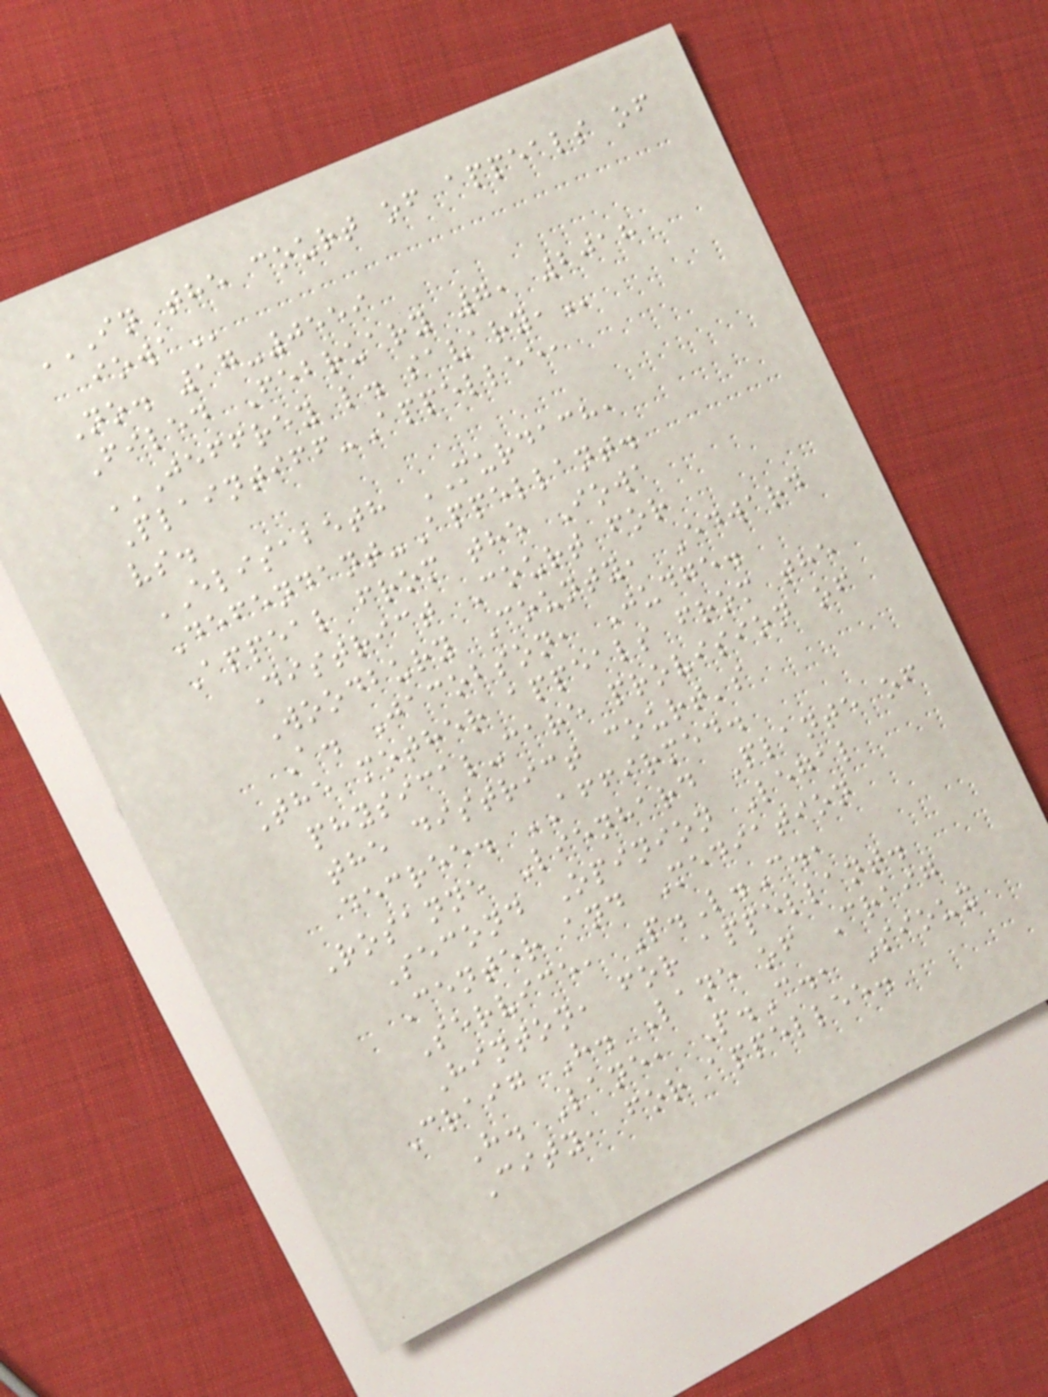IN THE COURT OF APPEALS OF
IOWA
No. 17-0559
Filed February 7, 2018
JEFFREY L. SAVARY,
Plaintiff-Appellee,
vs.
ELISABETH MURDACH,
Defendant-Appellant.
Appeal from the Iowa
District Court for
Woodbury County, Edward
A. Jacobson, Judge.
The mother appeals from the
physical-care provision of
the district court's
decree. AFFIRMED.
Rosanne Lienhard Plante of
Second Opinion Legal
Center and Mediation
Service, P.L.C.,
Hinton, for appellant.
Craig H. Lane of Craig
H. Lane, P.C., Sioux
City, for appellee.
